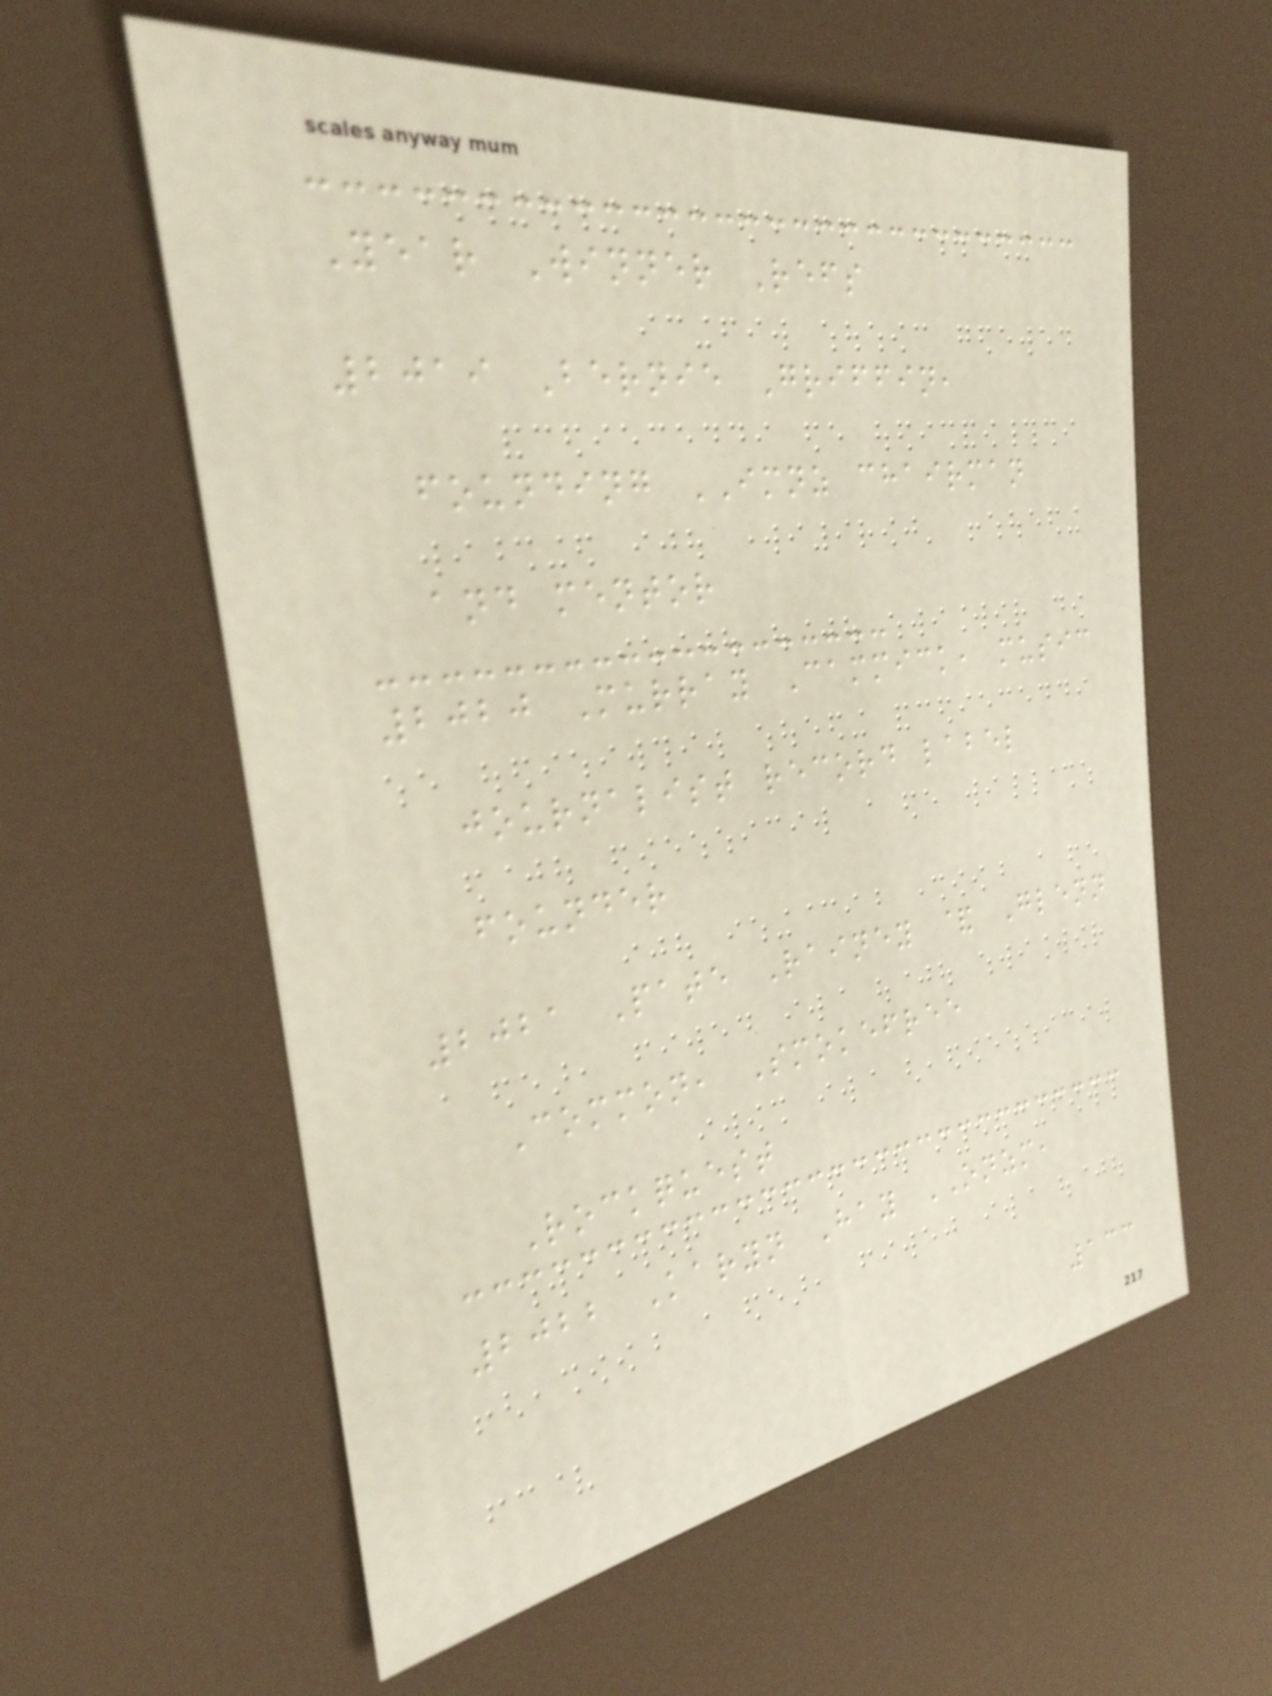Year Winner Refs
2019 Bernie Griffin,
founding IMNZ chairman
and mentor
2020 Murray Cammick, music
journalist record label
founder
2021 Pate Rainey & Glenn
Common, Smokefree
Rockquest
2022 Karyn Hay ONZM,
133
